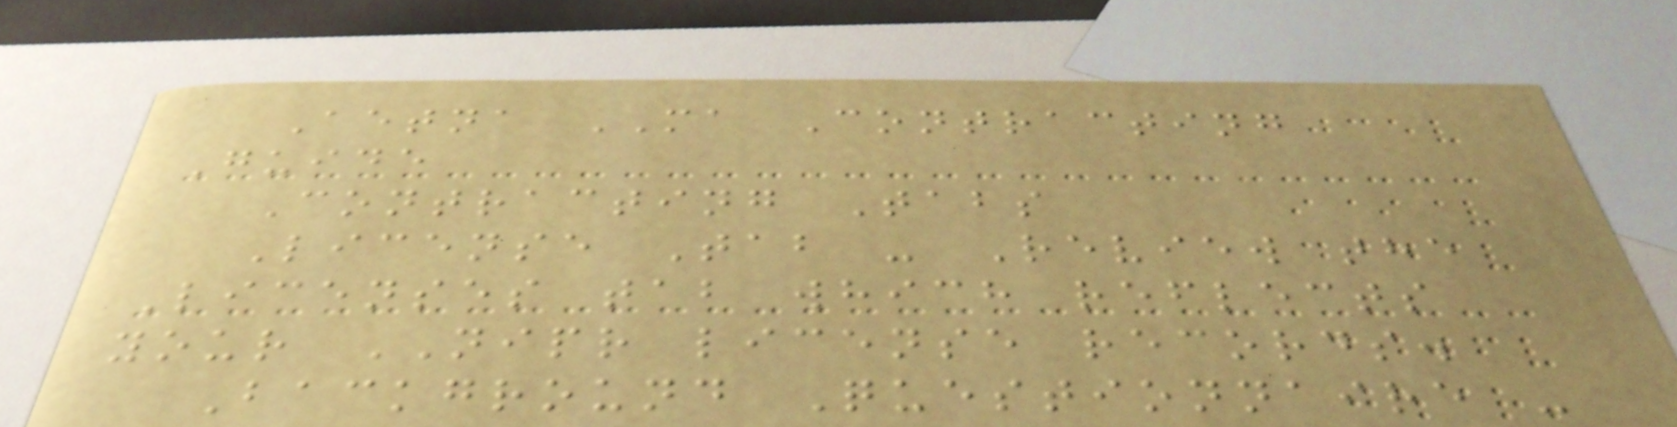Aetna MA Contracting
Guide
Contracting Tabs
License Tab - Review the
Licenses tab which reflects
your NIPR license records.
Background Questionnaire -
